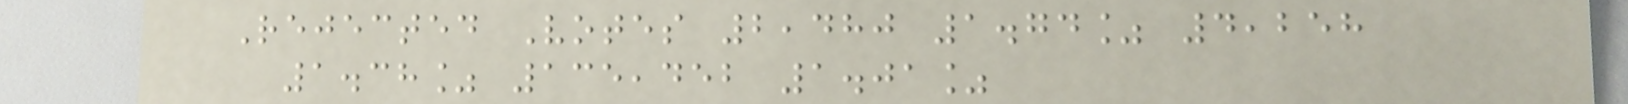Rejected Votes 2,480 1.74% 4,258
1.38% 135,452 1.01%
